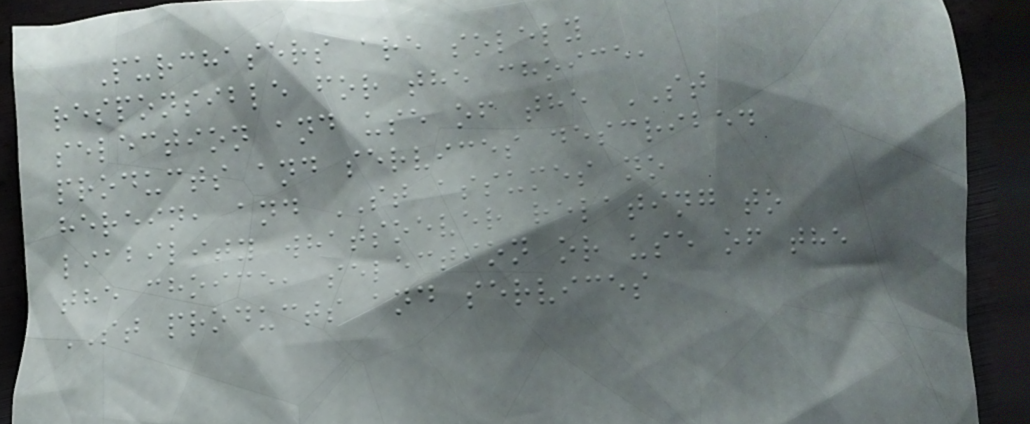Purchasers are solely
responsible for the choice,
selection and use of the ST
products and services described
herein, and ST assumes no
liability whatsoever relating to
the choice, selection or use of the
ST products and services
